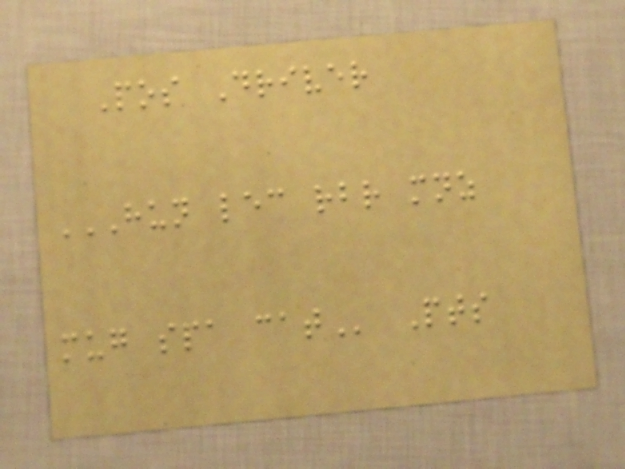Pos Driver
HUN LEC RBR MNZ
MUG SPA CAT Pts
